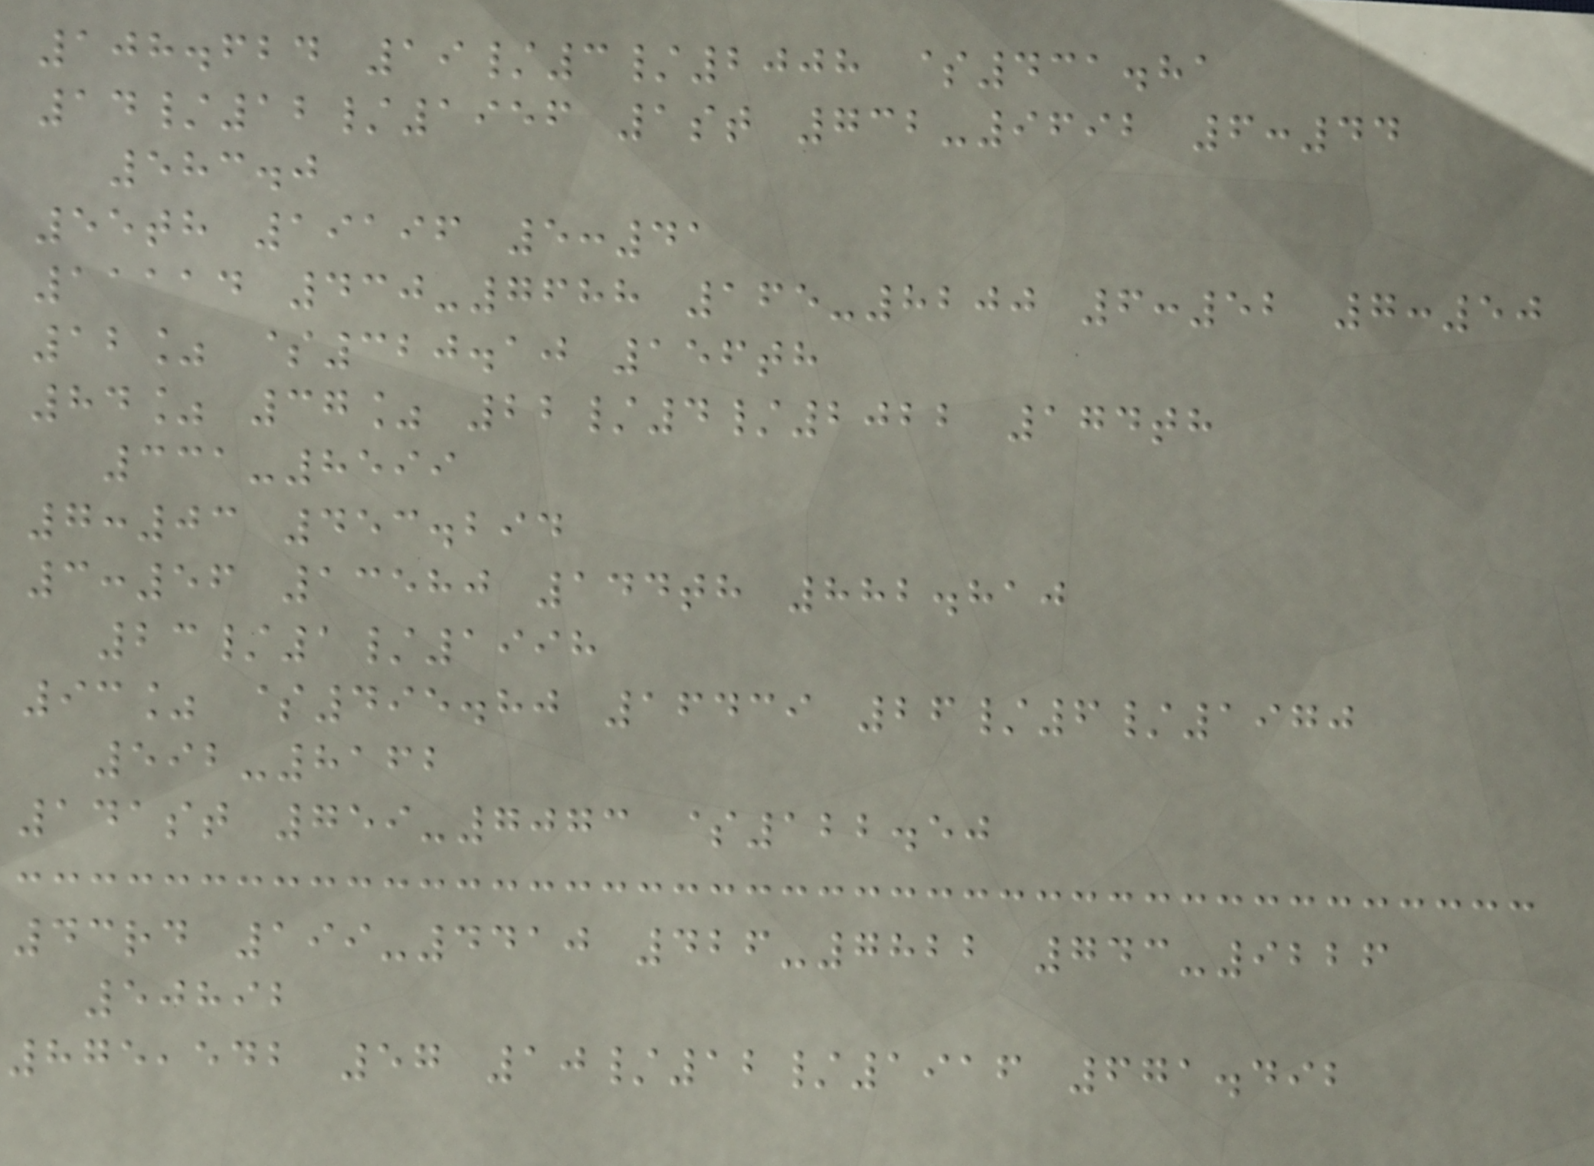108.624 19/3/2008 $431.81
14/12/1956 1st 732-9692 6:44
583.0
55th 19196 5:41
11114 430-7688 165-8200 6:52 7:50
12% $320.10 156th
84% 37% 22/4/2022 174th
331-8599
7:03 453.294
3:56 13580 144th 882.810
23/1/1998
93% $495.80 16439 26/6/1970
592-8162
141st 759-7073 $122.50
43rd 199-4410 426-7822 743-9226
50892
875,542 57 10/12/1916 671.492
